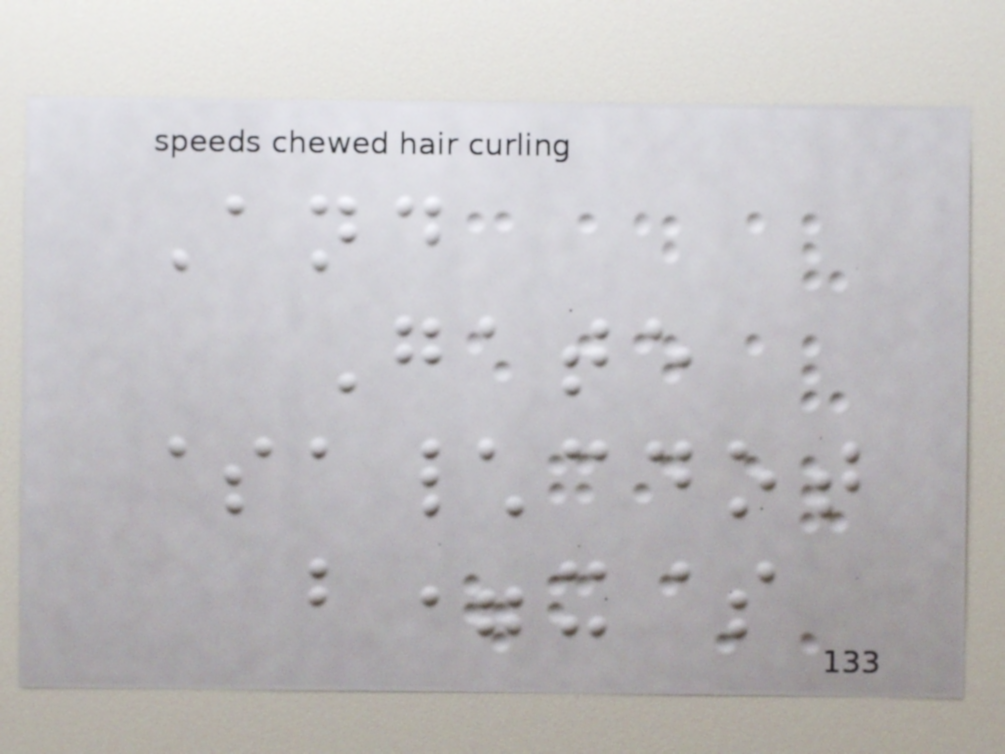And
Gate
$a\cdot
b=x$
